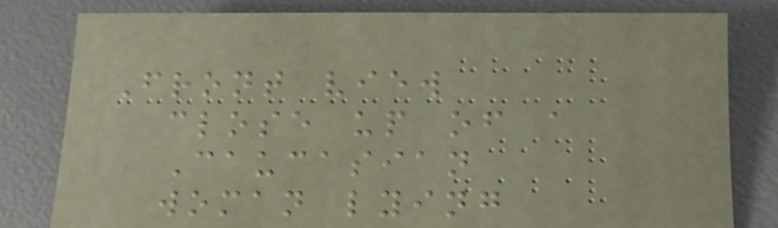Front view
close up of a
Caucasian
woman lying
